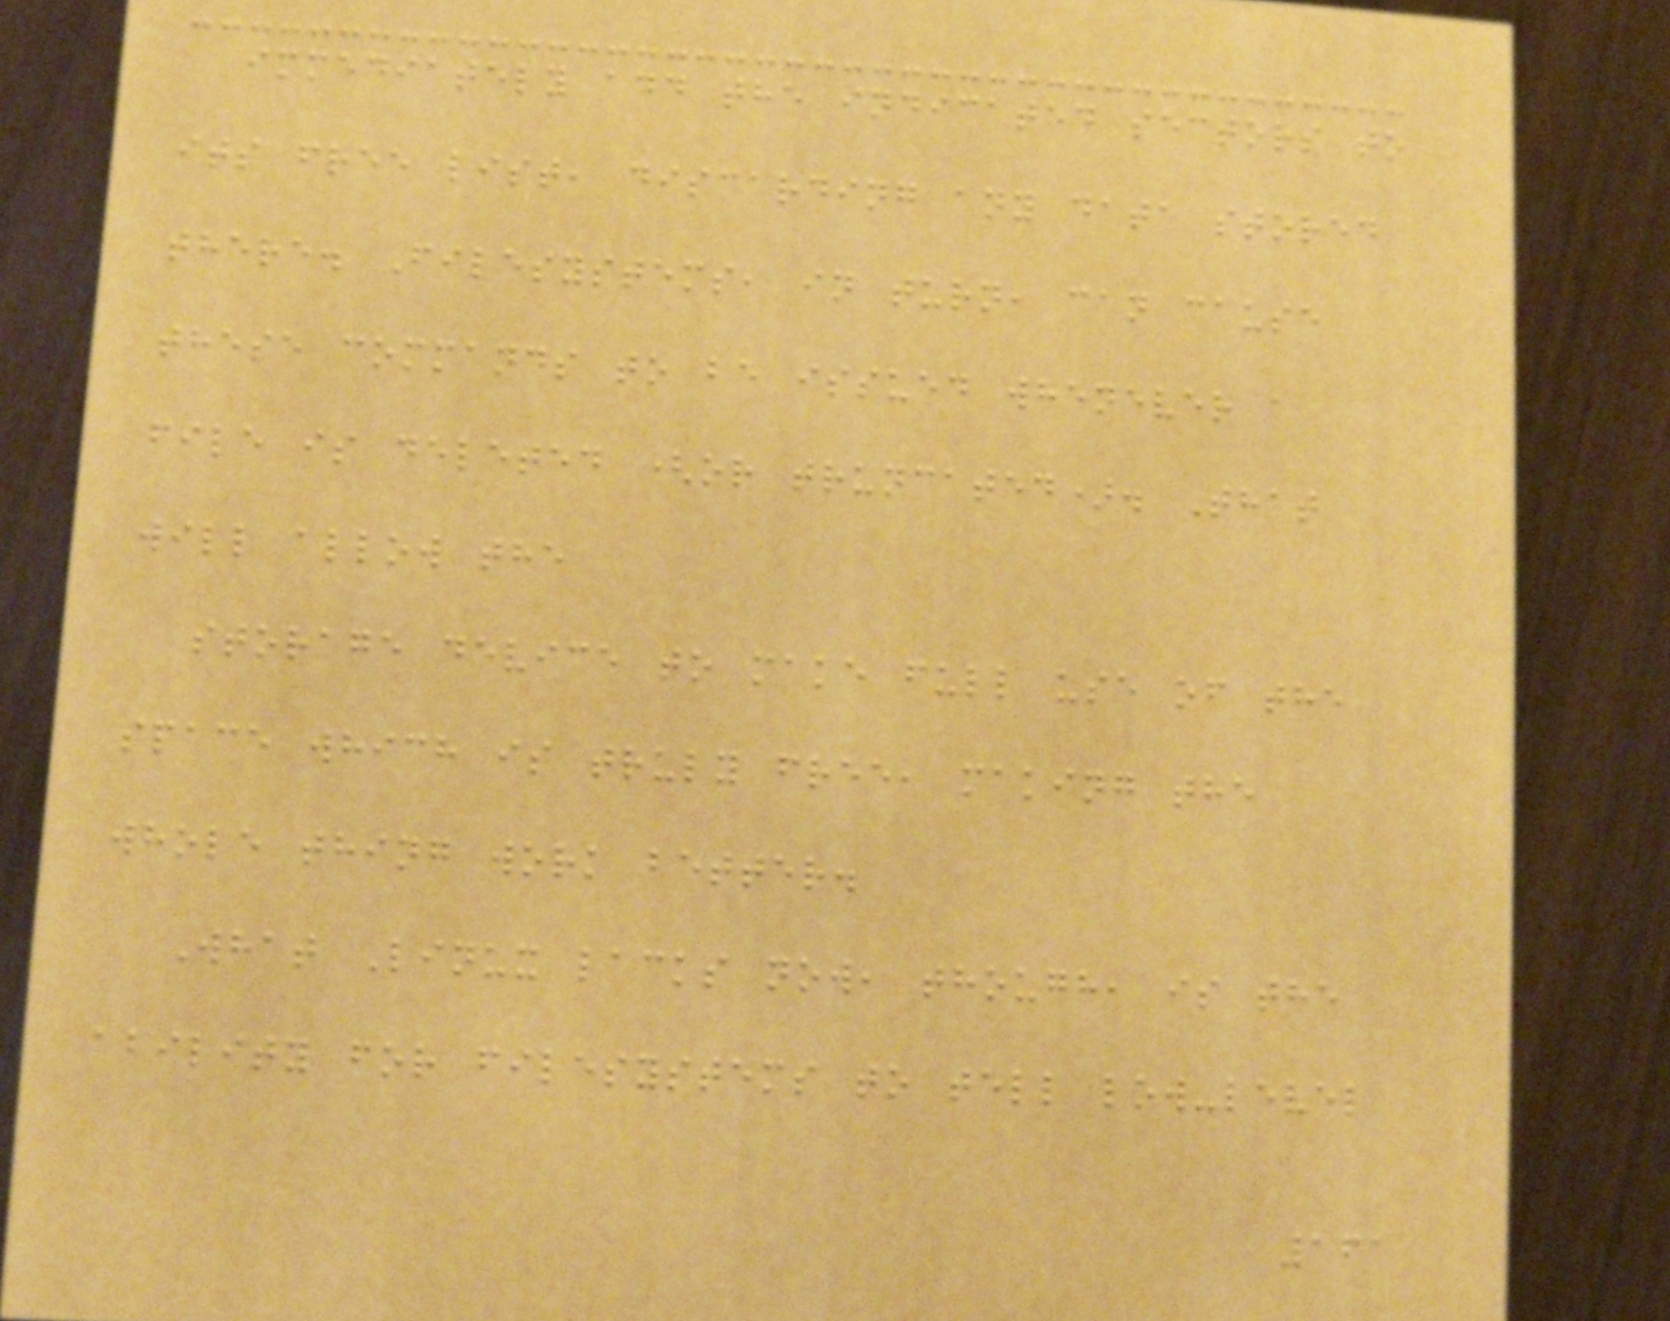immediately add the indicated sectors to
its free list, discarding any data stored
there. Filesystems, in turn, can cause
these commands to be issued whenever a
file is deleted (or truncated). That
will allow the
storage device to make full use of the
space which is truly free, making the
whole thing work better.
What Linux lacks now, though, is the
ability for filesystems to tell low-level
161
